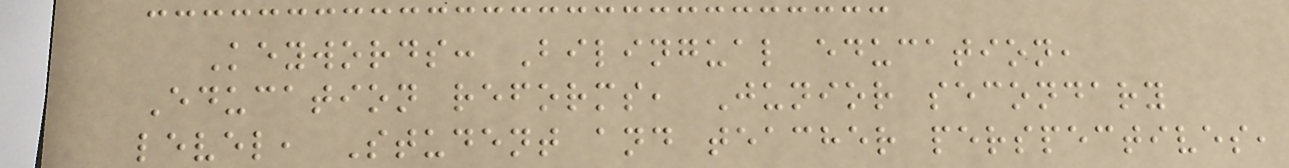Keywords: Bilingual education,
Education reforms, Junior secondary
level, Student and teacher perspectives,
